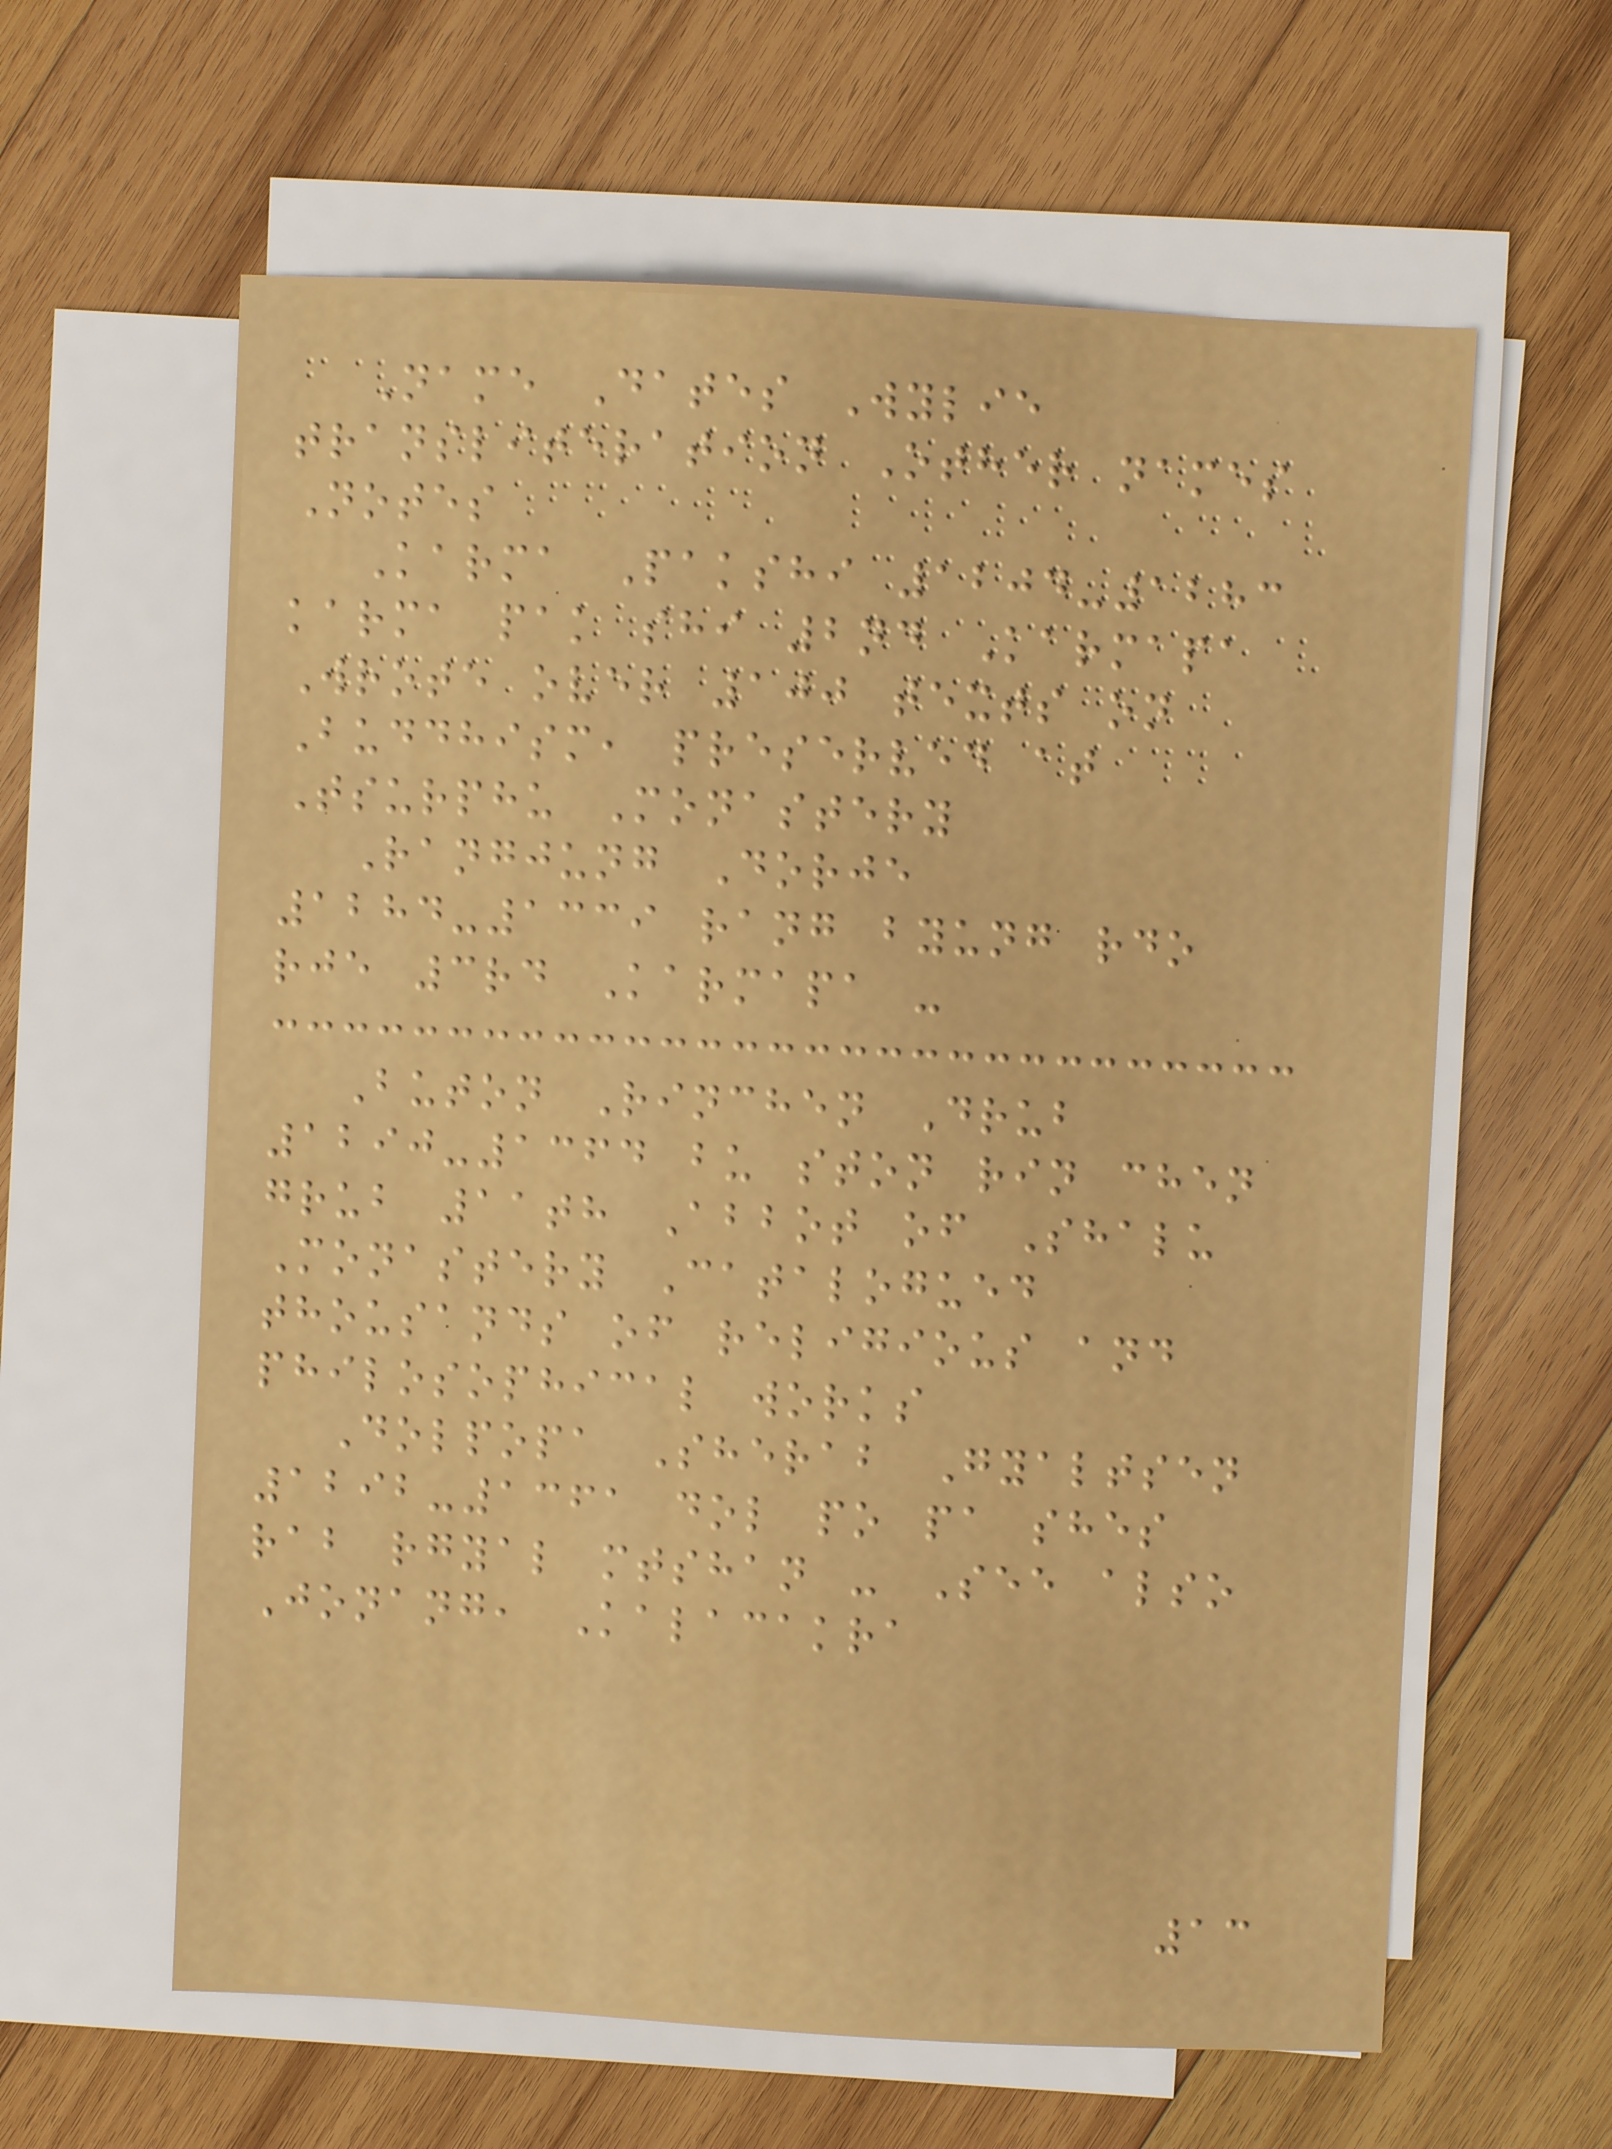Name Dates Wylie
transliteration Other names
Notes
Karma Pakshi 1204-1283
karma pak shi 2nd Karmapa
Wrote over 100 texts on
Buddhism, preserved at
Tsurphu Monastery
Rangjung Dorje
1284-1339 rang byung rdo
rje 3rd Karmapa -
Buton Rinchen Drub
1290-1364 bu ston rin chen
grub 11th Abbot of Shalu
Monastery Catalogued
thousands of religious and
philosophical works
Dolpopa Sherab Gyaltsen
1292-1361 dol po pa shes
rab rgyal mtshan - See also
Jonang, Kalacakra
13
